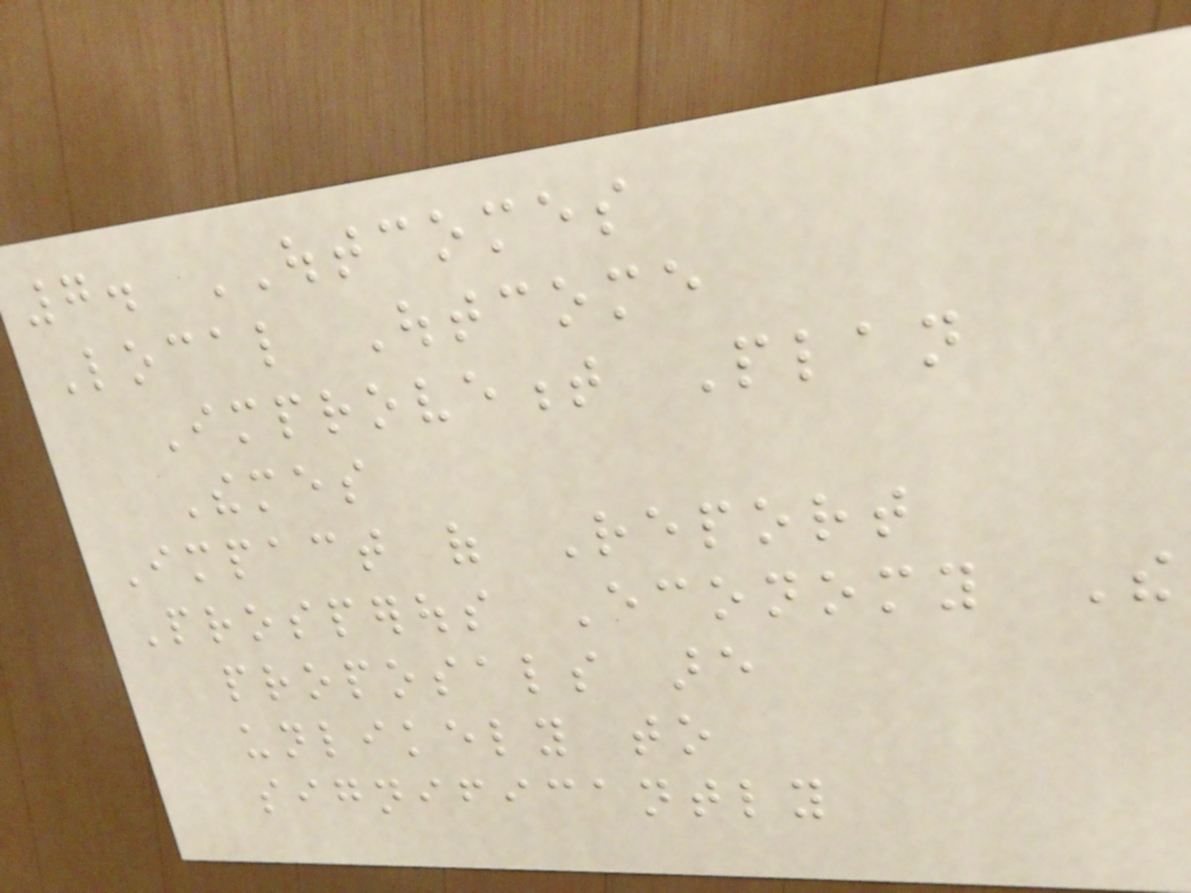7. OUTCOMES
Local Outcome
Improvement Plan
Themes
Impact of Report
Prosperous Economy The
proposals are
unlikely to
significantly
